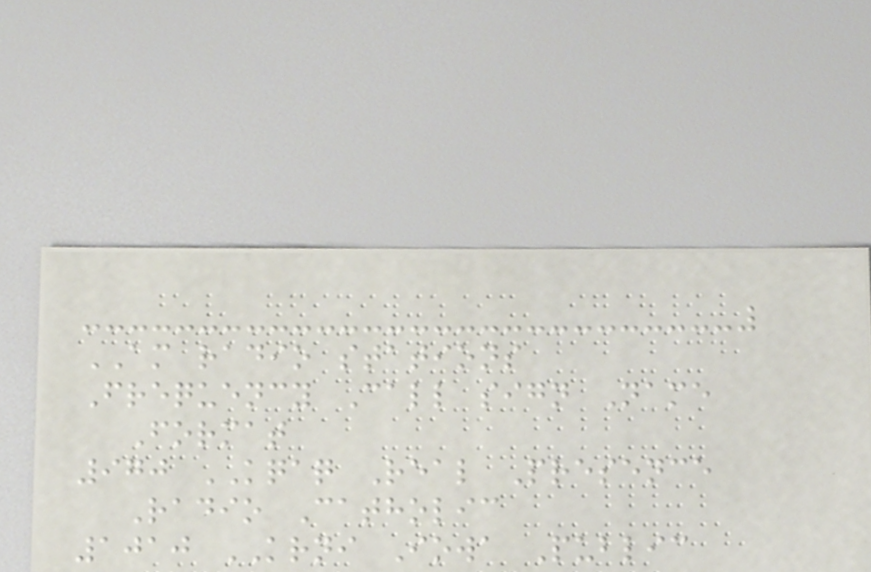AM radio stations
Frequency Call sign Name
Format
970 KQAQ Real Presence
Radio Catholic
1010 KRNI Iowa Public
